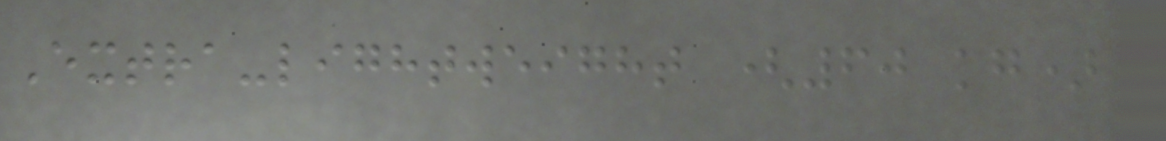Extra-lightweight (60 kg)
